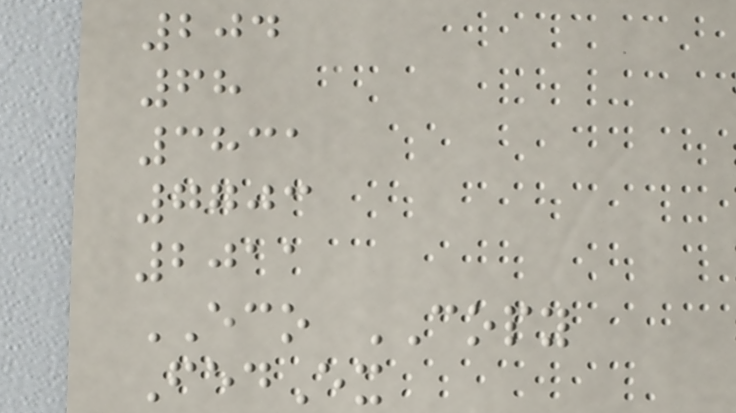204
68
3831
7703
2011
ECO COPY
FedEx
